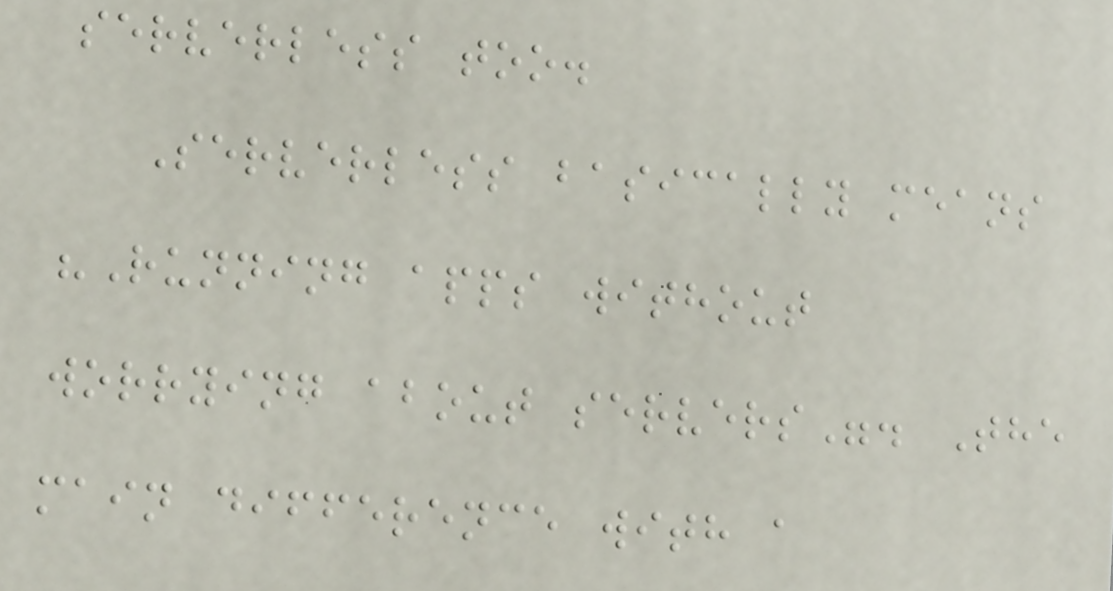serverless too.
Serverless basically means
"Running apps without
worrying about servers". The
main difference with a
